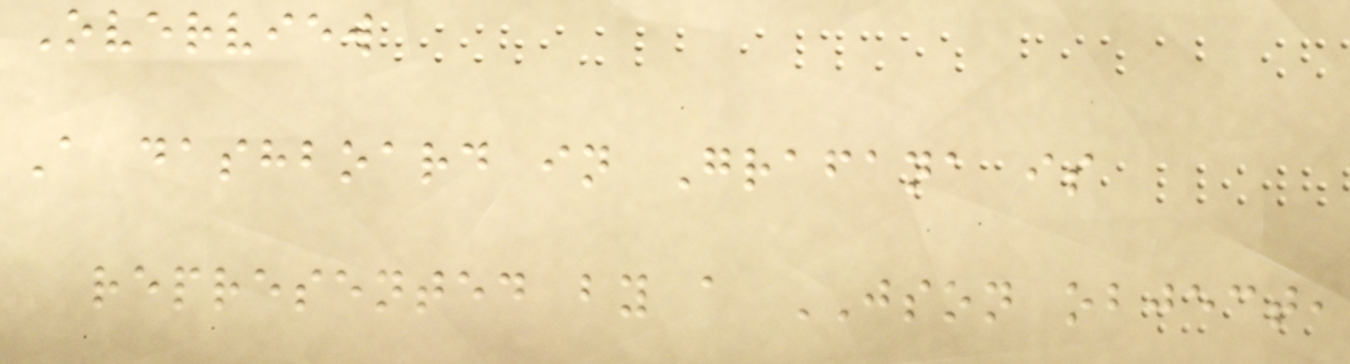Overview
A dashboard in Grafana is
represented by a JSON object,
